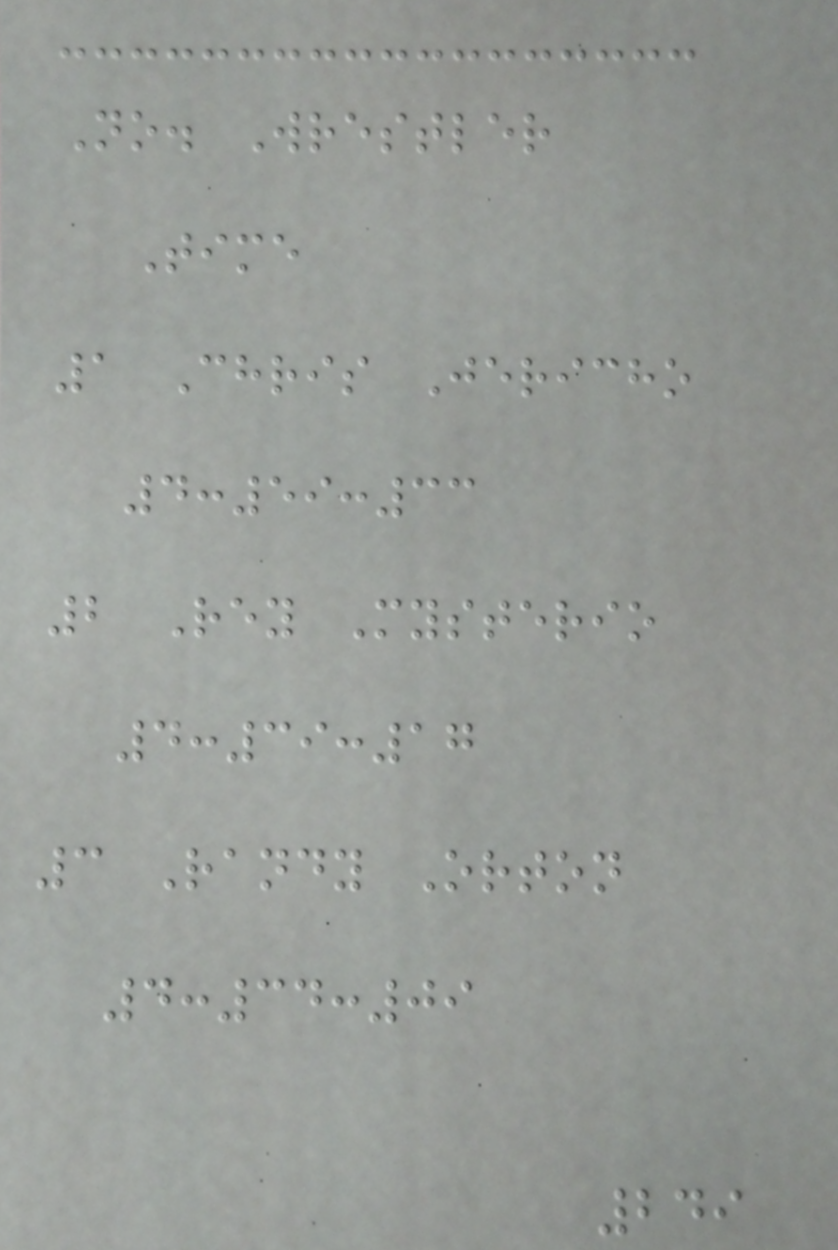No. Wrestler
Time
1 Chris Jericho
4:59:33
2 Rey Mysterio
4:39:17
3 Randy Orton
4:34:09
249
